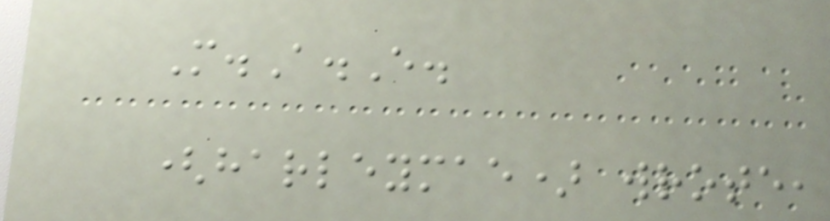M.A.E.
(harleymae) wrote,
